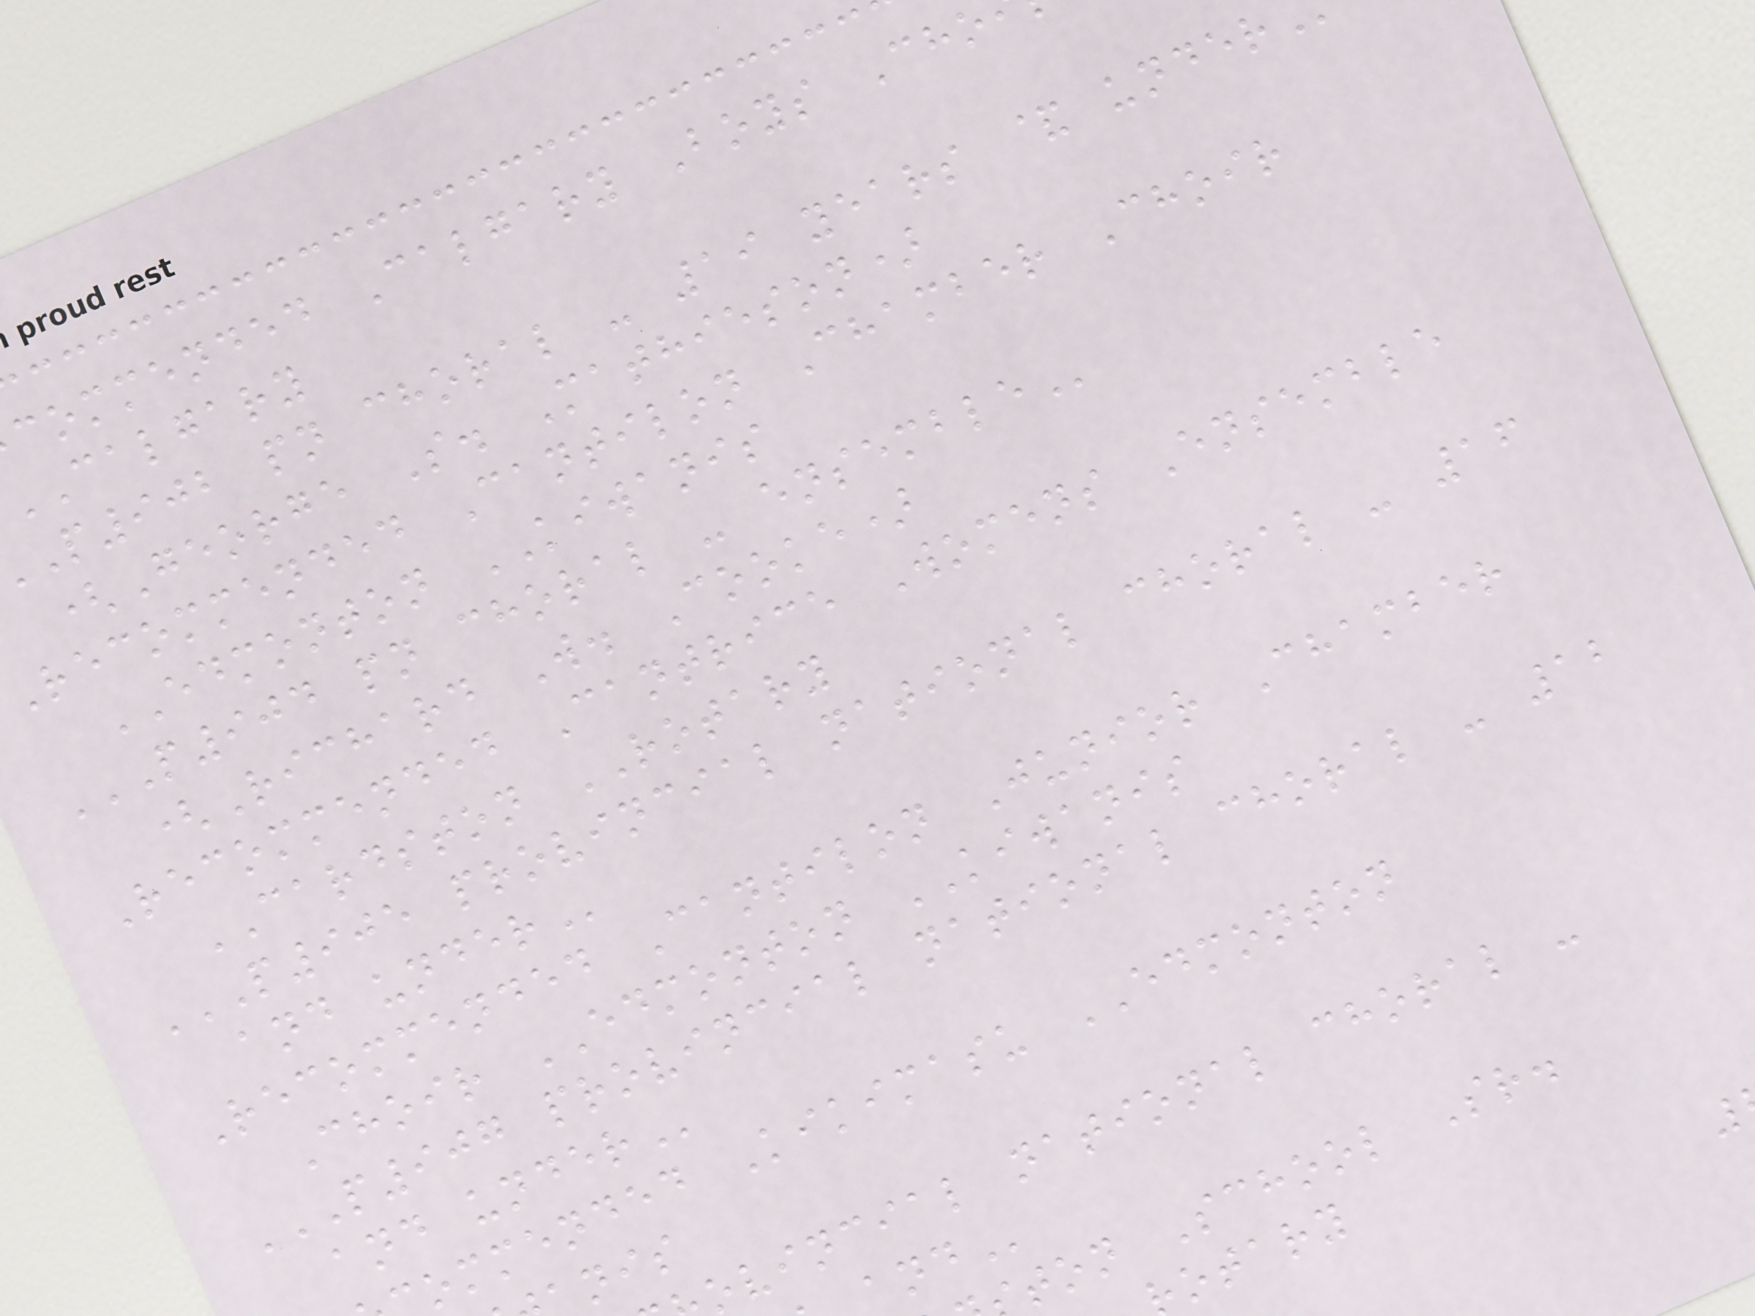commended Calgary Boys Cho
CALGARY
P902 pn choral - 19 years &
(George S. Mathieson)
Recommended Cantilon Chamber Choir
EDMONTON KIWANIS
P904 PN CHORAL - ENSEMBLE
(Richard W. Cooke)
Recommended Cantrice Womens Ensemble
CARDSTON ROTARY
P905 PROVINCIAL NATIONAL CHORAL - 16
Recommended Cantilon Junior Chamber
Choir EDMONTON KIWANIS
P907 PROVINCIAL NATIONAL CHORAL - 12
ommended Kikimasu EDMONTON
ovincial national choral -
ton School Sr.
